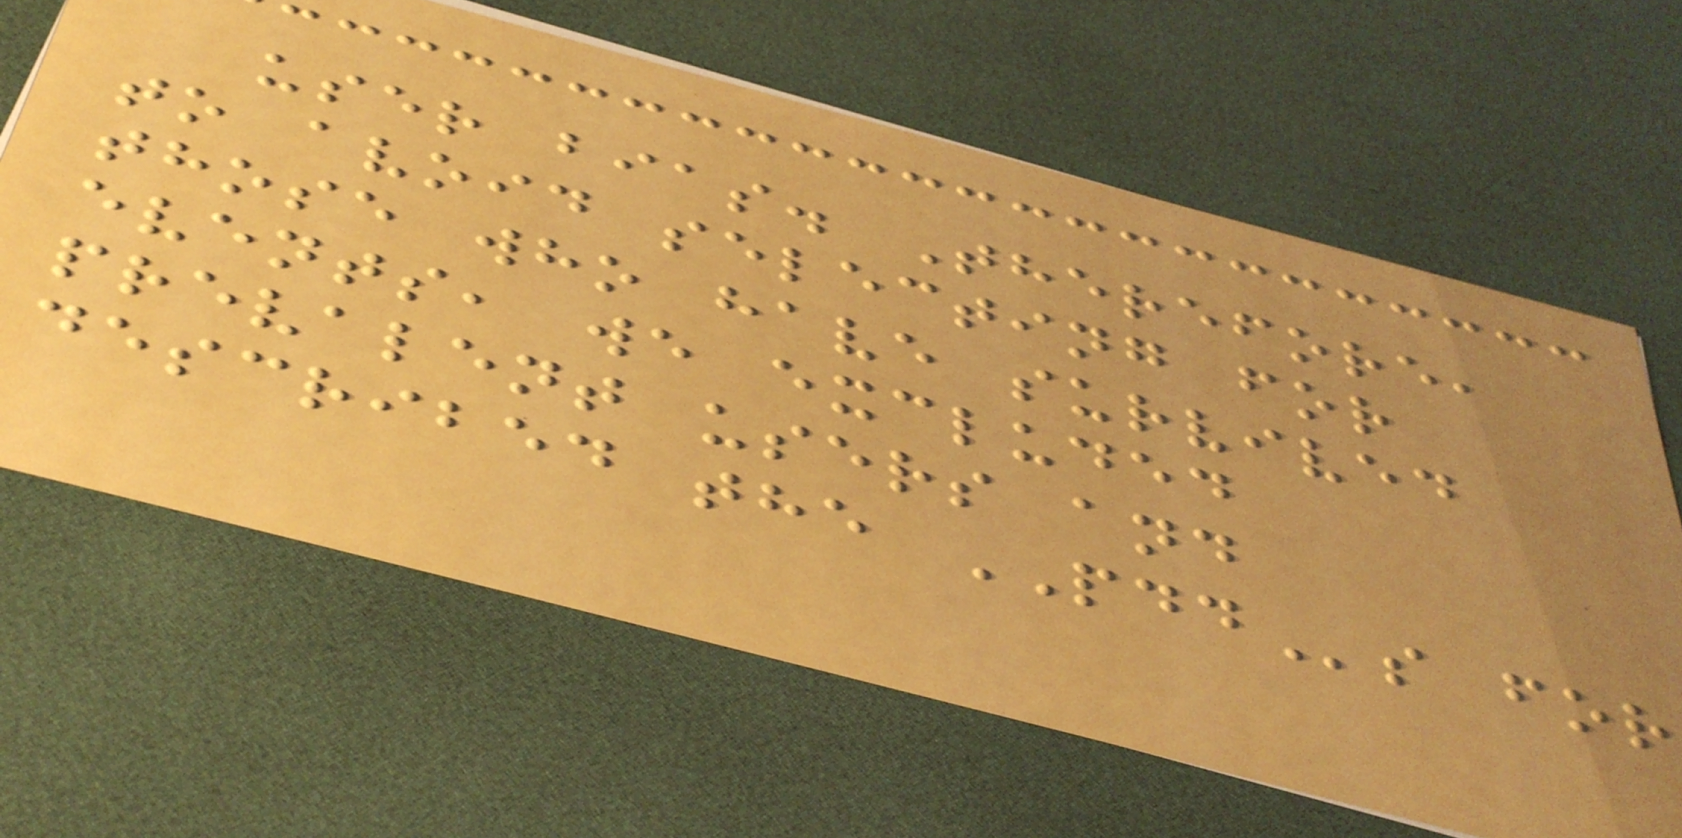user bias. Therefore,
to avoid selecting for
those who have survived
events, we excluded
prevalent users and
described the PDDs for
